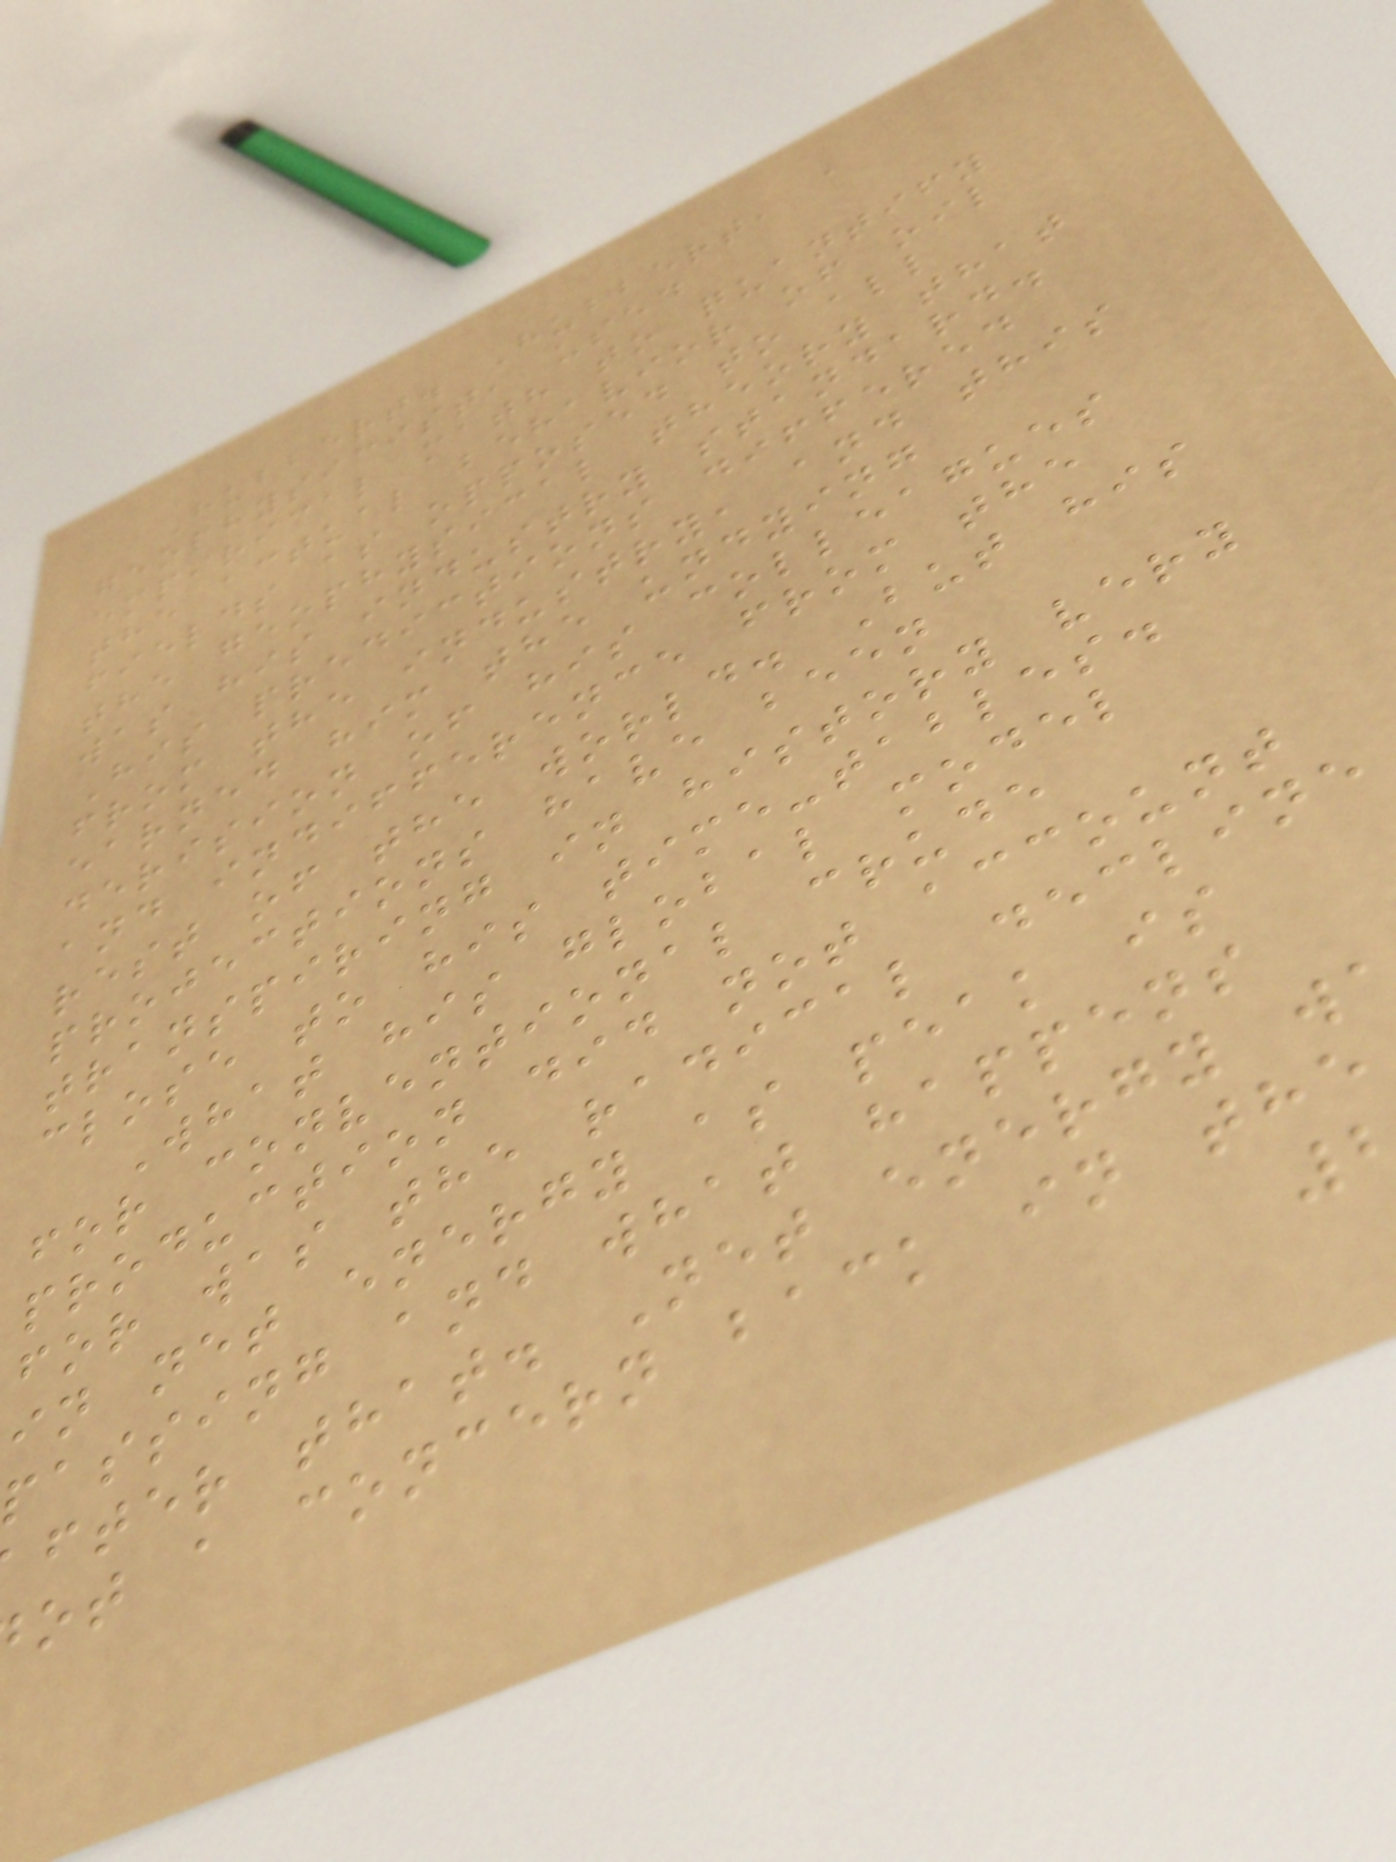Hubbert. Hubbert, a
geophysicist, used
empirical math to quantify
the actual behavior of oil
fields as opposed to all
the geophysical theory that
was his industry standard.
His predictions differed
from the industry, and this
earned him the undying
derision of his colleagues
and indifference from the
rest of the world. But his
projections have been
transpiring in history very
close to his time-tables.
What his global model
for conventional crude
production did not account
for was the radical decline
in net energy as peak is
passing and what happens
fter that. Net energy w
ot a concern back in the
